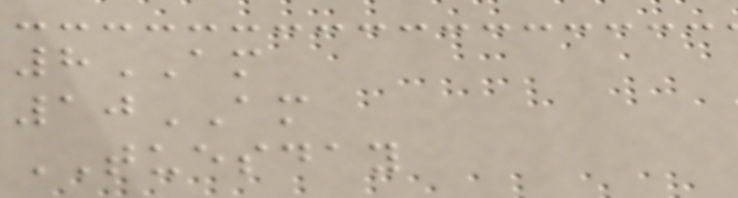8AM
10AM
TUESDAY
